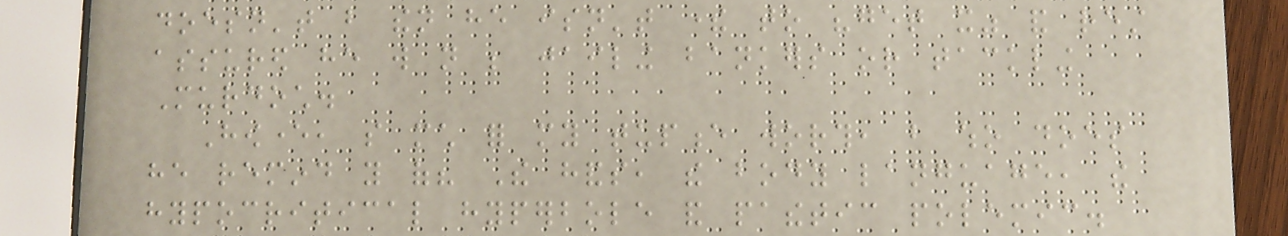doesn't but then he isn't there to "get it" and rest
assured he will not be jailing bankers or tackling
Murdoch.
However, so much for my tupence worth, but who does
he remind you of? The hands, the body language, the
hypocritical hyperbole and pathetic polemic.
